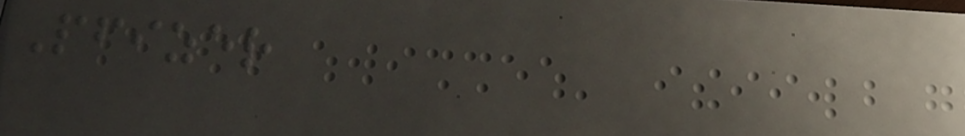Pfizer
